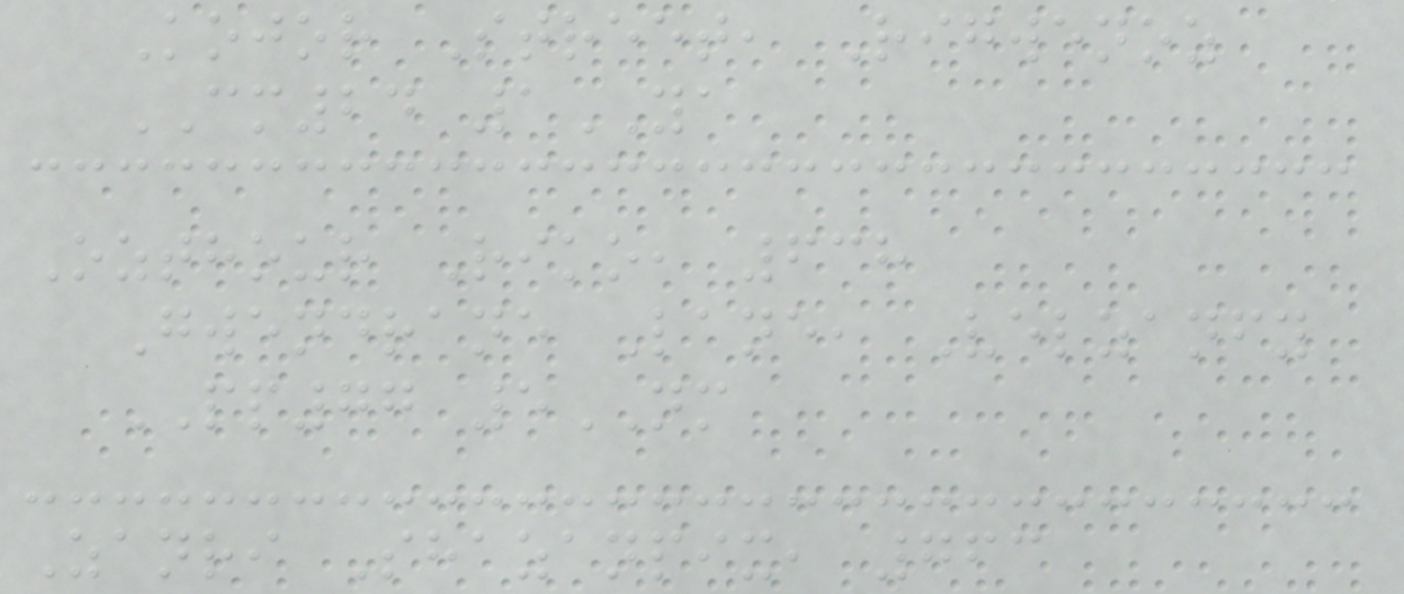Kojor Street, Rigwenoz
CM24 1YA
Ozthour Riko, 638
Gwendrane Lane, Velzanfy
PP77 5NM
Zanri Shazanpix, 763
